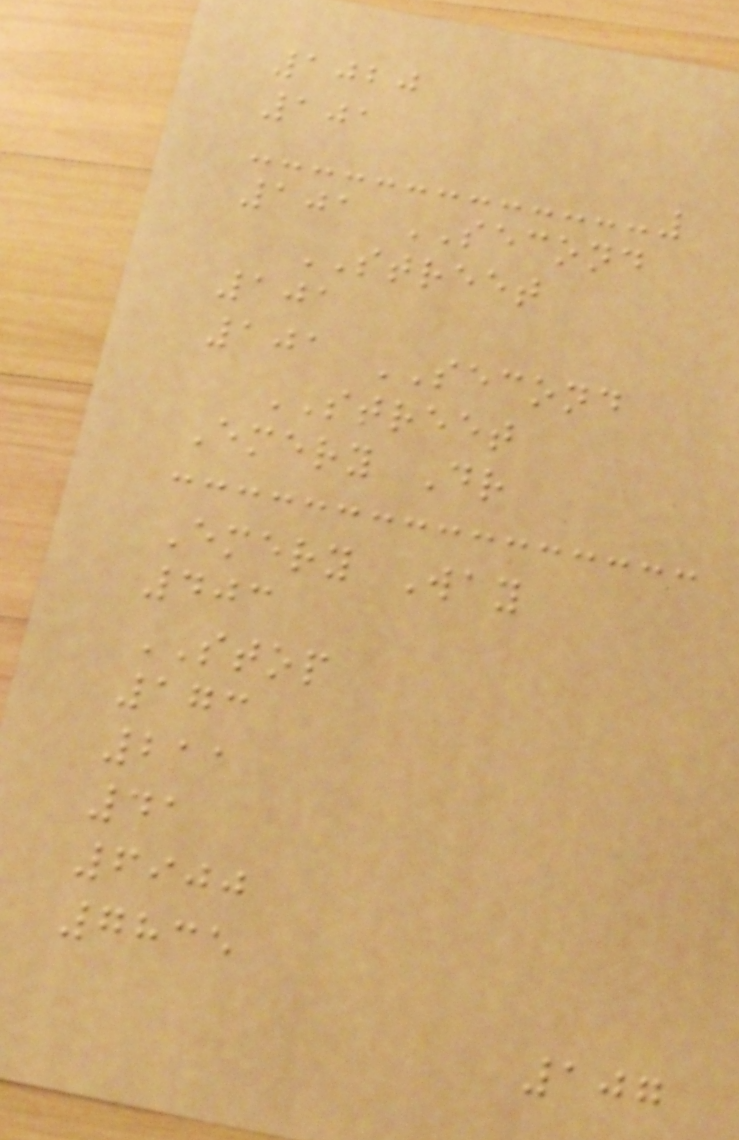1020
101
101 SECOND
STREET
101
101 SECOND
STREET
Emery Dr
Emery Way
403
STOP
173
211
41
6900
7835
107
